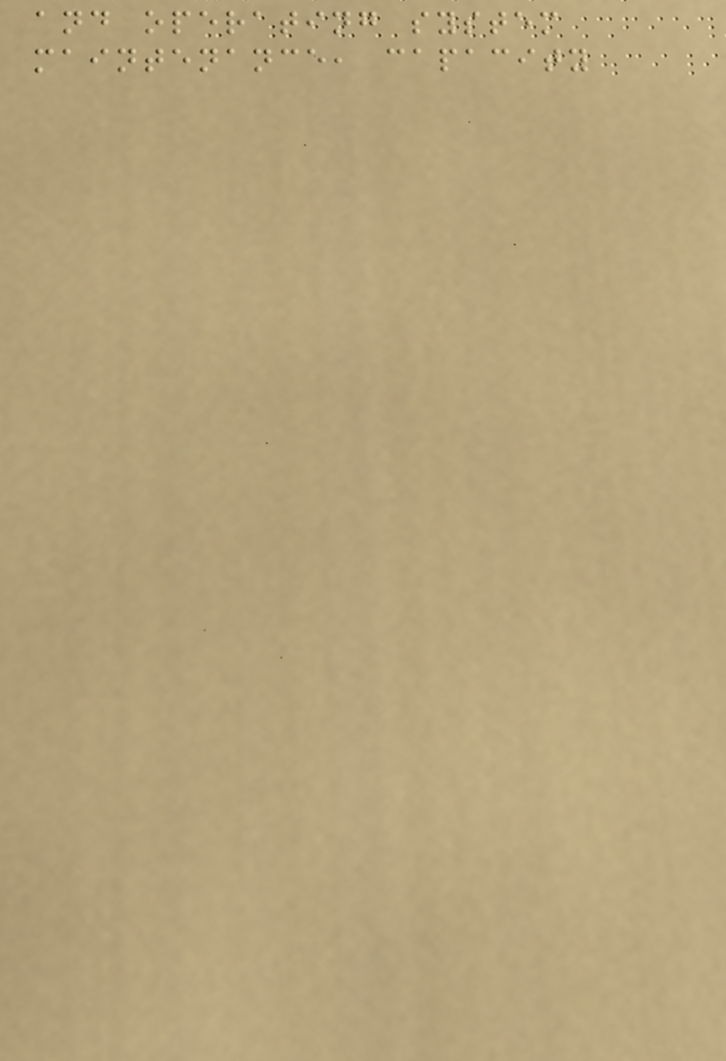and operating system
maintenance, capacity
